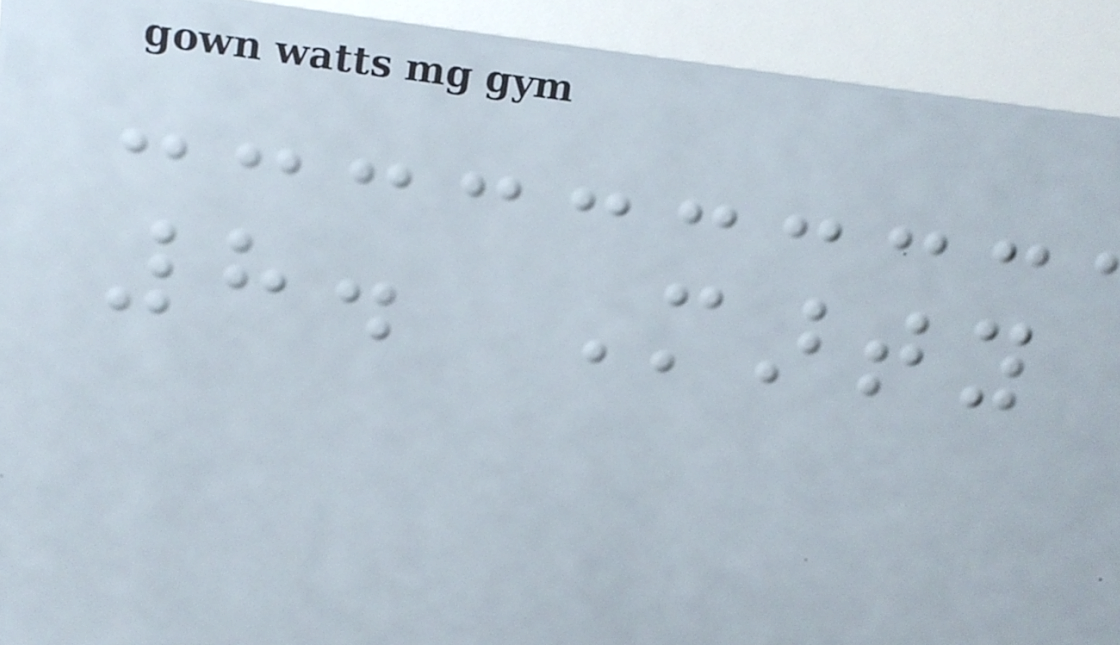8. Marty
